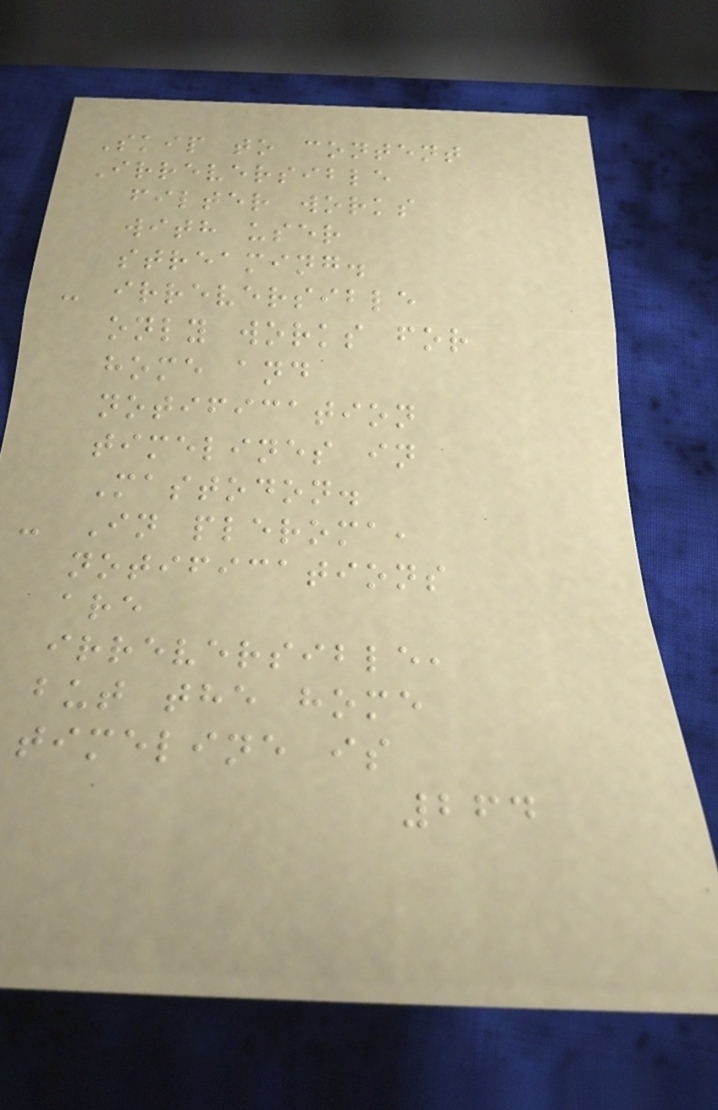Skip to content
Irreversible
filter works
with user
streaming.
- irreversible
only works for
home and
notification
timelines in
Mastodon.
- In pleroma,
notifications
are
irreversible,
but the home
timeline is
264
